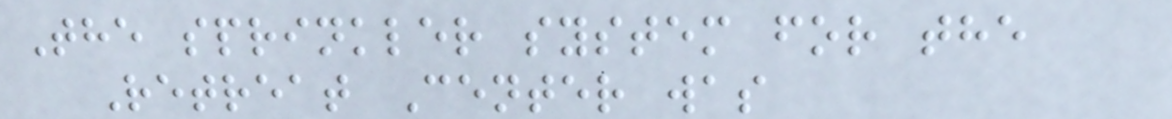The sprinkler system for the
Retreat Center was
